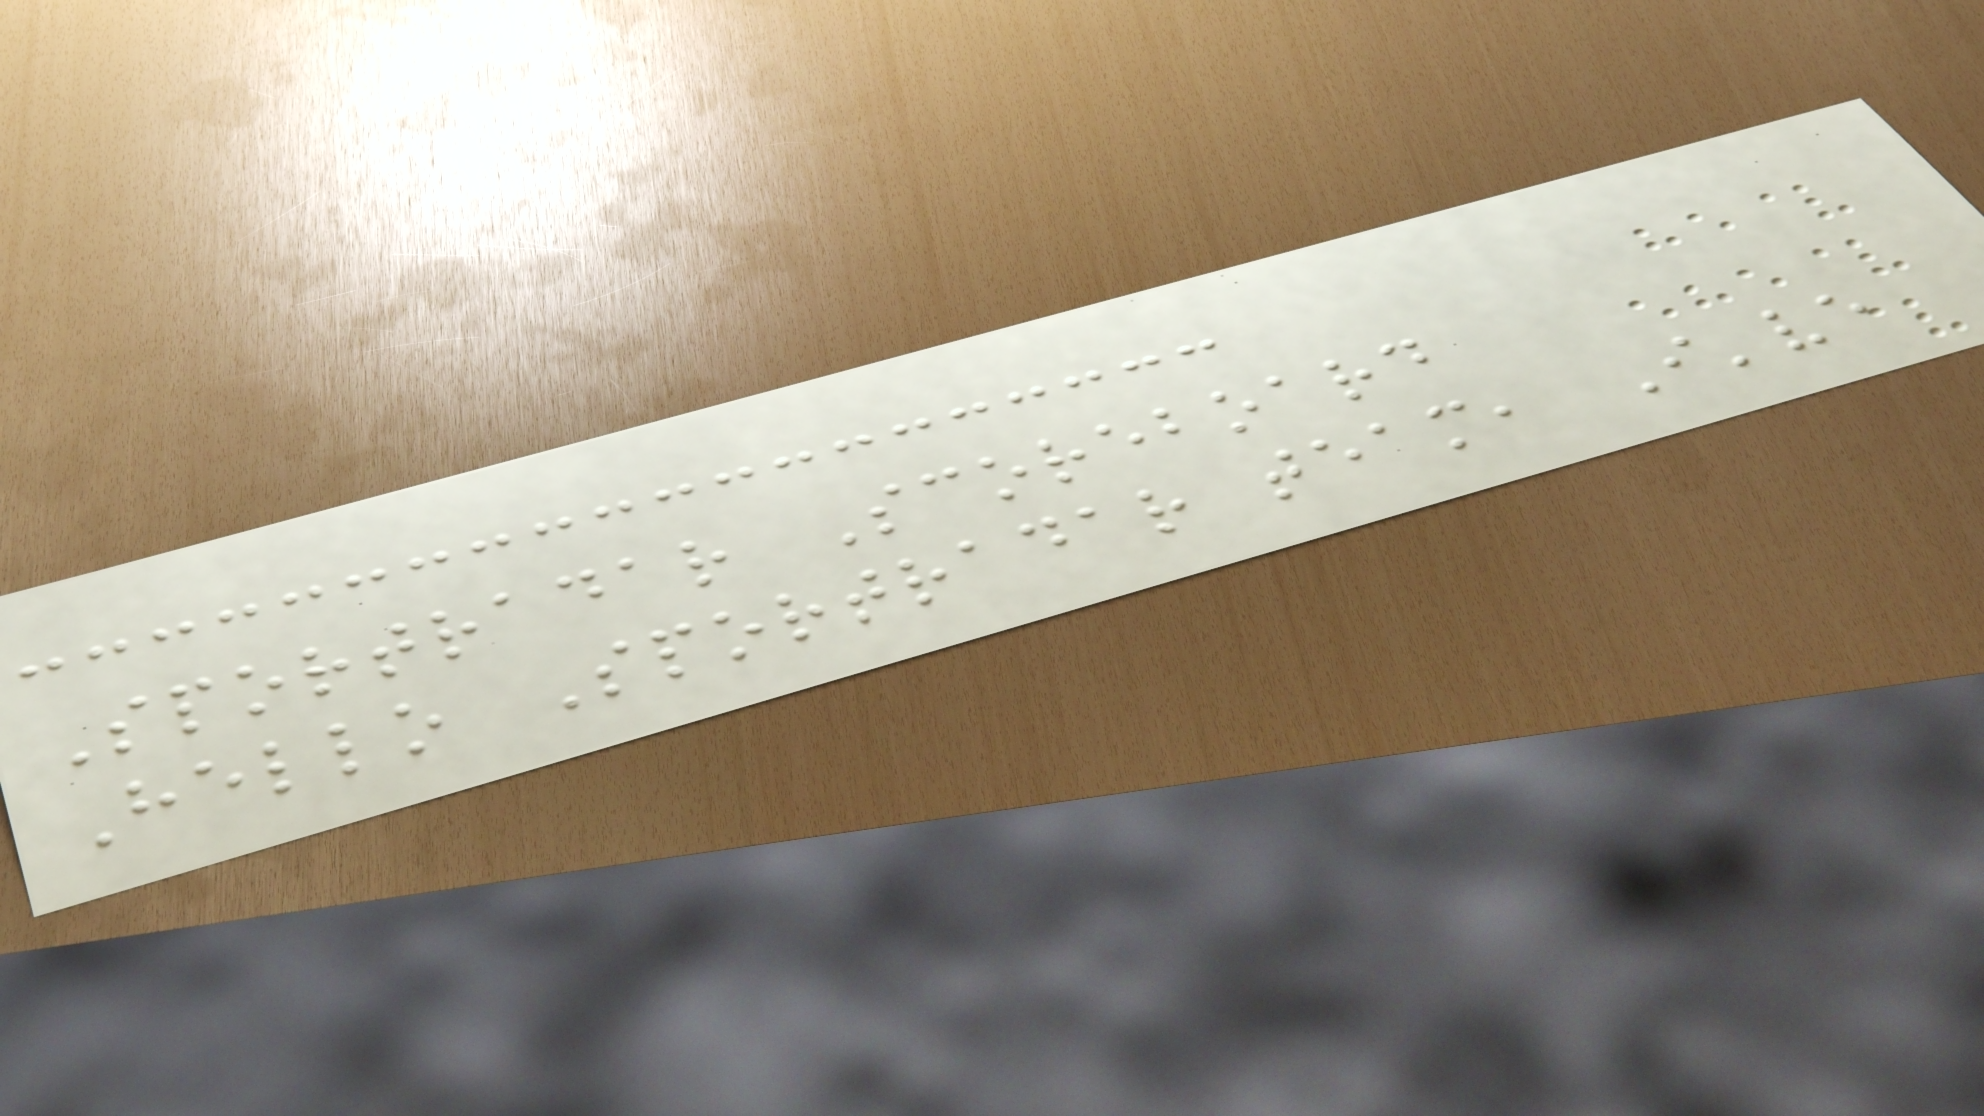Sportradar Scoreboard
Hello Sportradar team, I've
